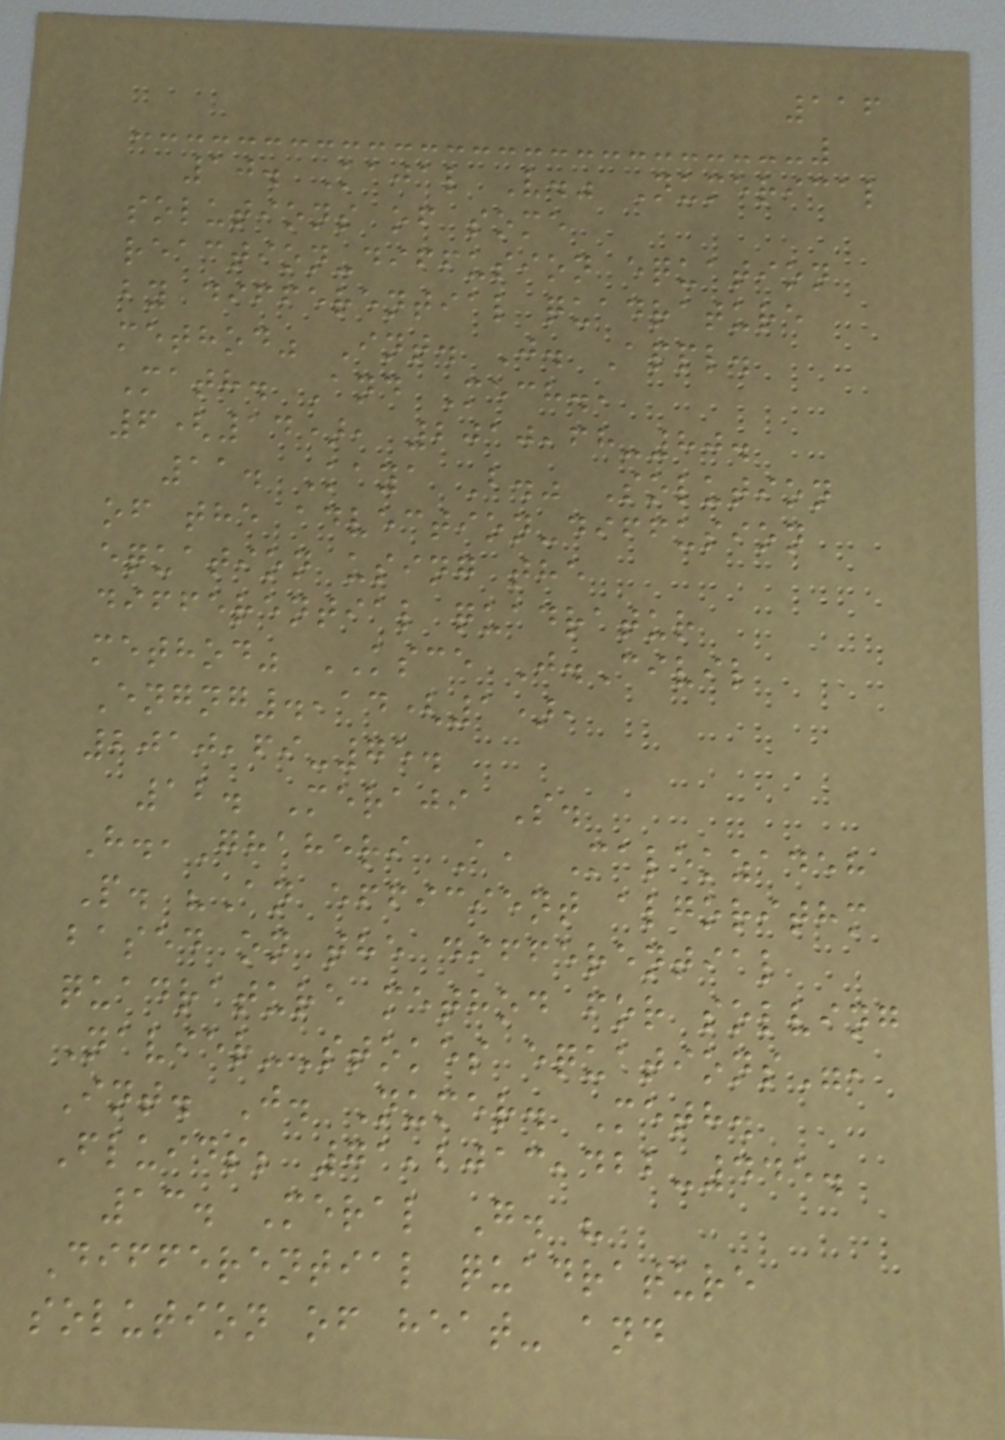116
10. Kajal V." Numerical
solutions of some
reaction-diffusion equation
by differential quadrature
method" Int. J. Appl.
Math. And Mech.,
6(14), 2010,68-80.
11. Kaya B." Solution
of the advection-diffusion
equation using the
differential quadratur
method" KSCE J.Civil
Engng.,14(1),
2010,69-75.
12. Meraji S.
H.,Ghaheri A, Malekzadeh
P. "An efficient algorithm
based on the differential
quadrature method for solving
Navier-Stokes equations",
Int. J. Numer. Meth.
Fluids; 71,2013,422-445.
13. Meral G. "
Differential quadrature
solution of heat- and
